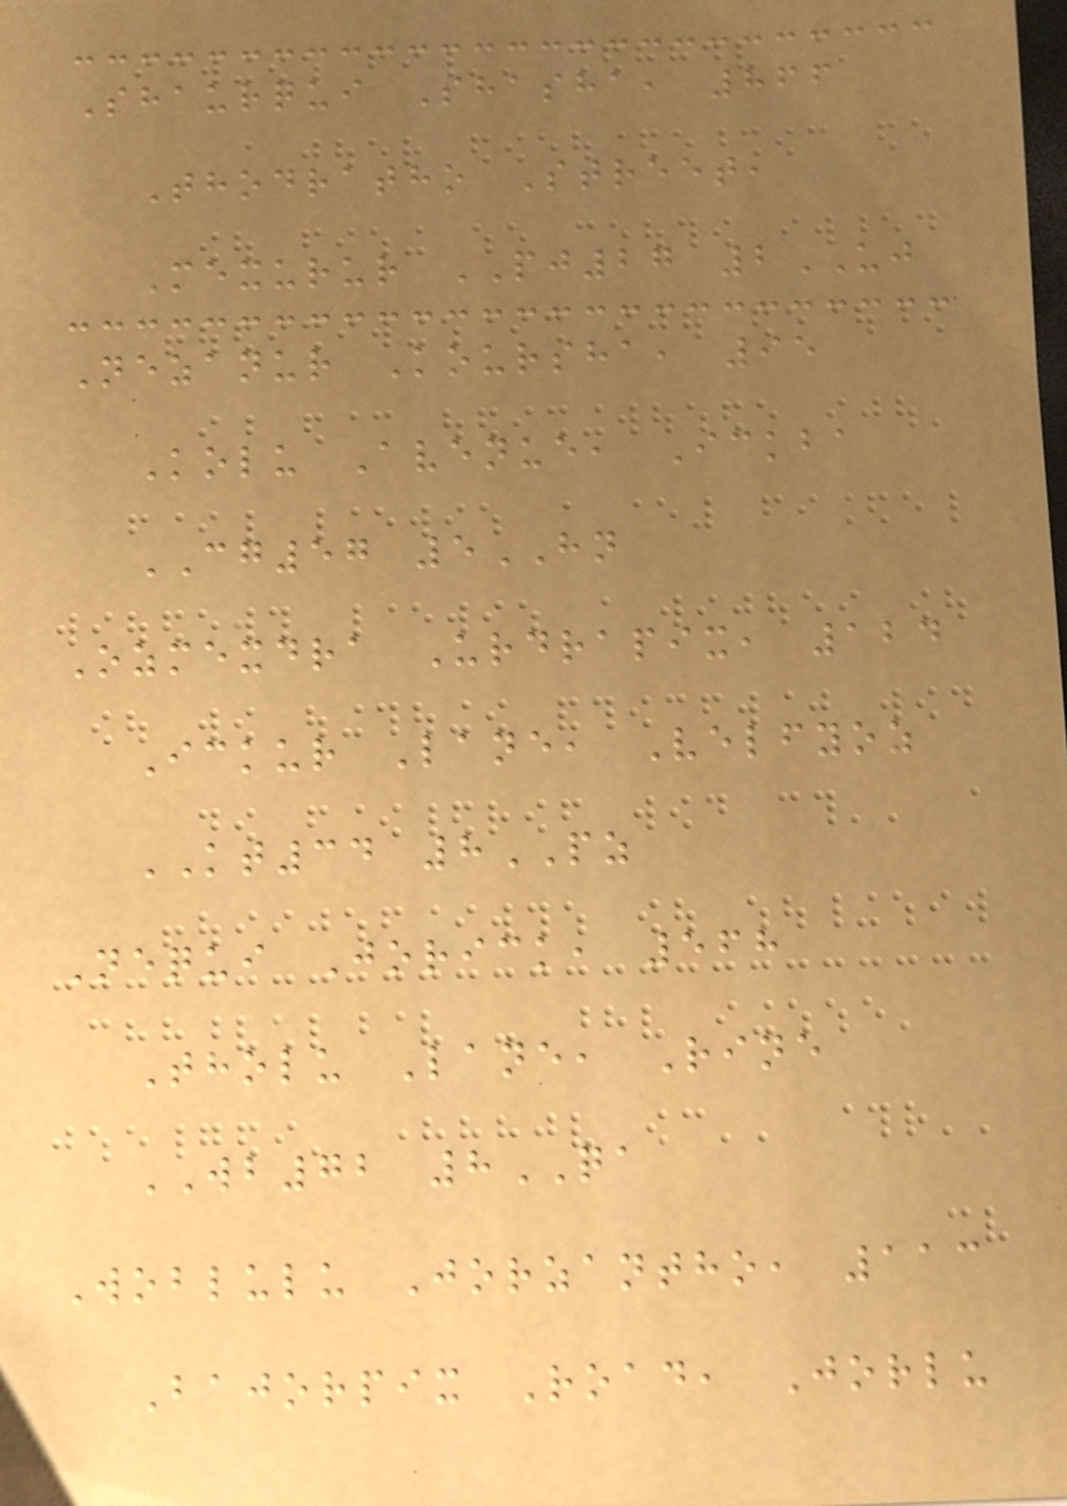Shaurqui Shasha, 866
Thodratho Street,
Mexurur PJ27 2UJ
Nezanur Koursha, 95
Kolu Avenue, Ickba
CG57 5HN
Ozmexdra Urdrapix, 124
Ickur Lane, Velfyoz
KT34 8PZ
Nequi Jorick, 568
Tholu Lane, Rine
WB72 8QA
Woblulu Jorzantho, 113
Bajorpix Road, Jorlu
